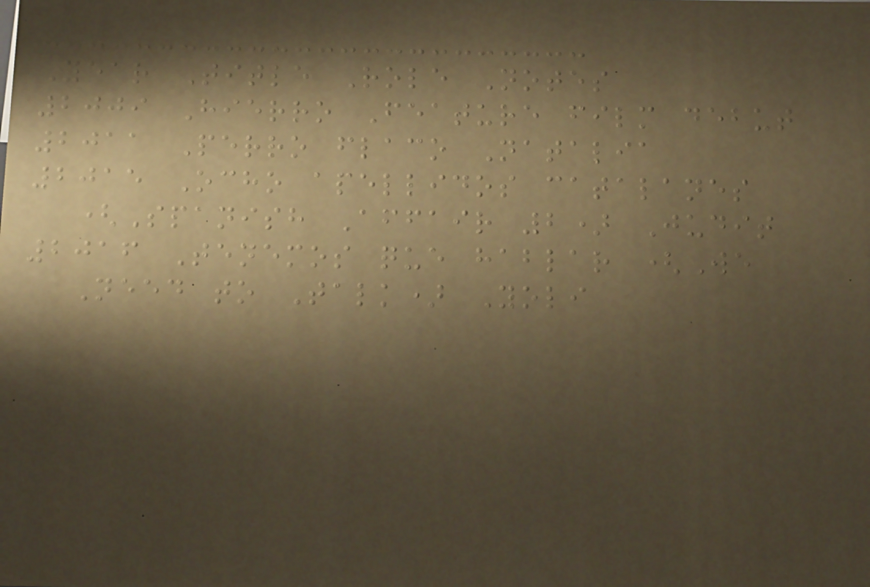Year Title Role Notes
2009 Hierro Feature film debut
2011 Perro flaco Natalia
2015 Ocho apellidos catalanes
(Spanish Affair 2) Judit
2016 Tenemos que hablar (We
Need to Talk) Yoli
